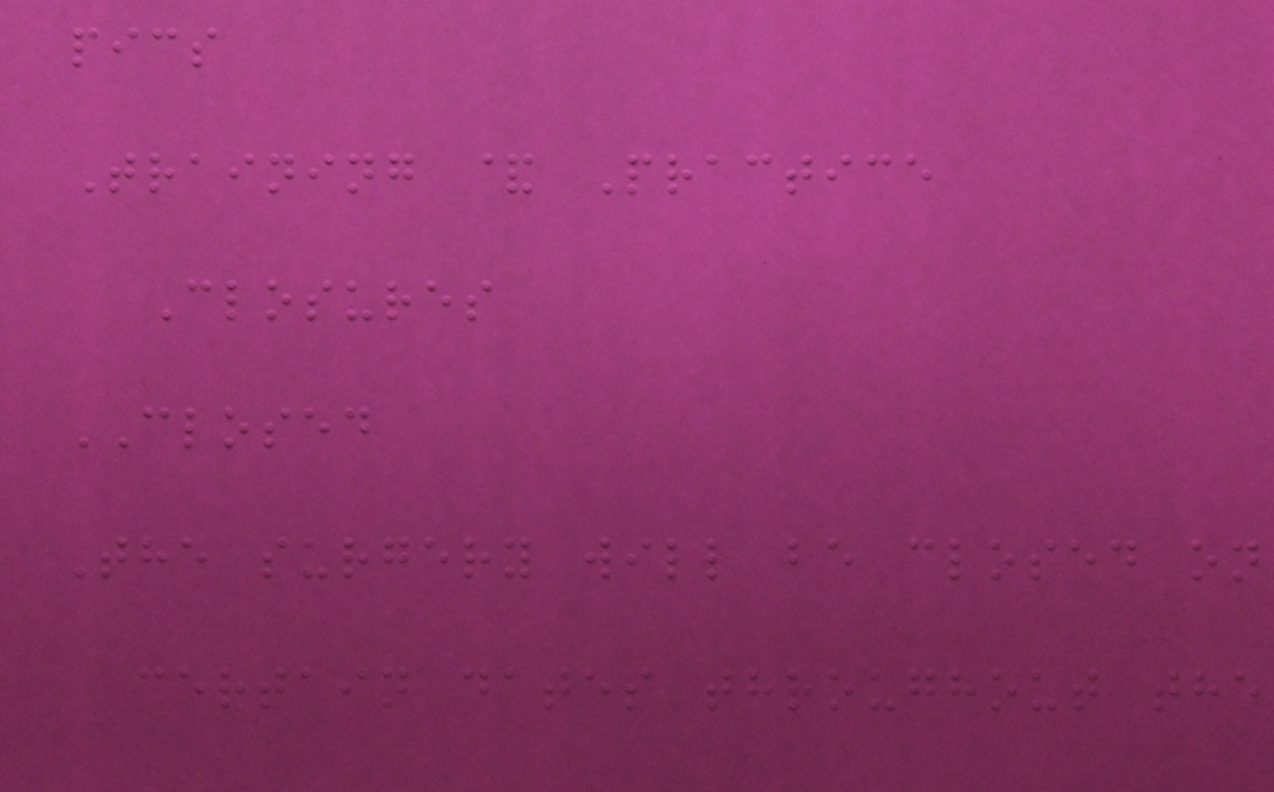pics
Training & Practice
Closures
CLOSED
The surgery will be closed on
certain dates throughout the
